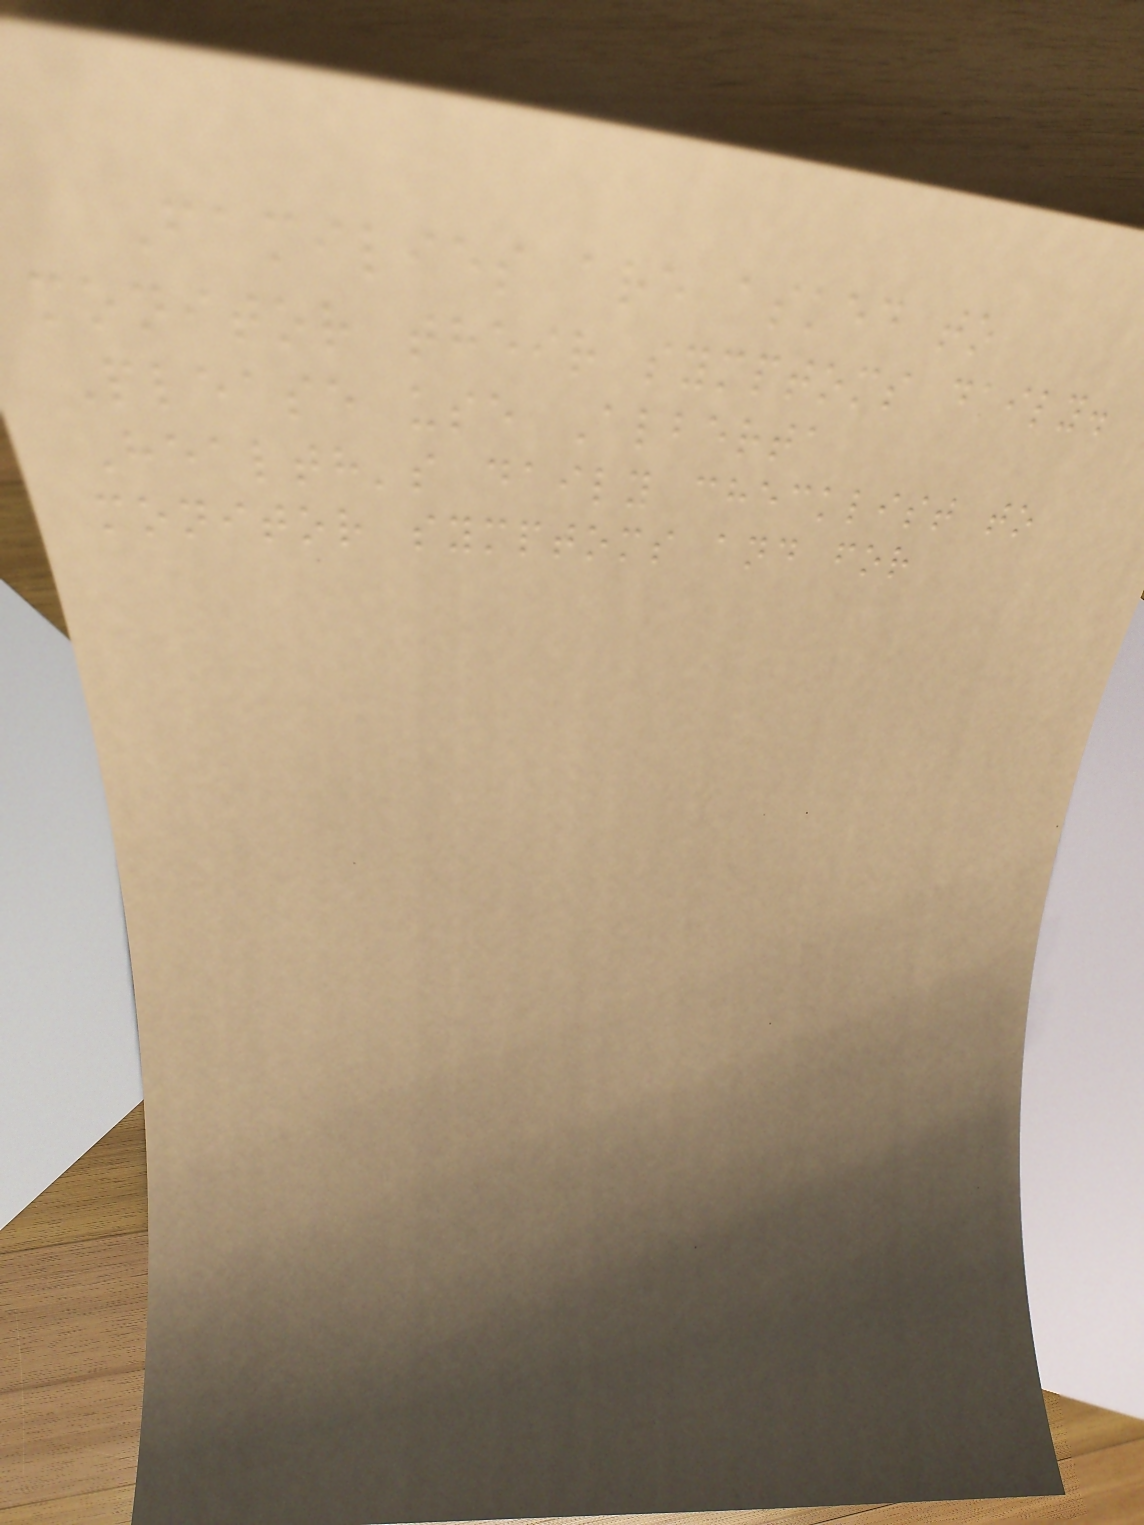Families are asked to
monitor their symptoms daily.
Please use Alberta
Health's daily checklist to
monitor symptoms and for
